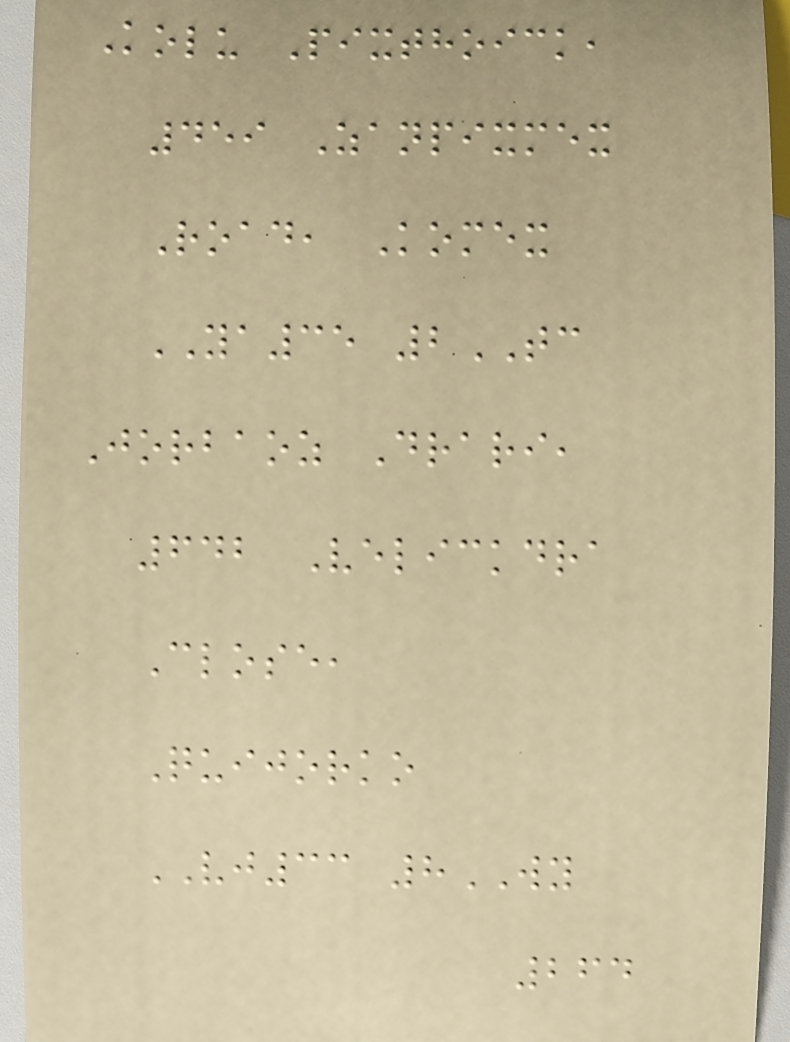Kolu Pixthoick,
459 Zanpixmex
Road, Komex
YA35 2TC
Jorbaoz Drari,
642 Velickdra
Close,
Quijorko
VJ33 8WY
264
